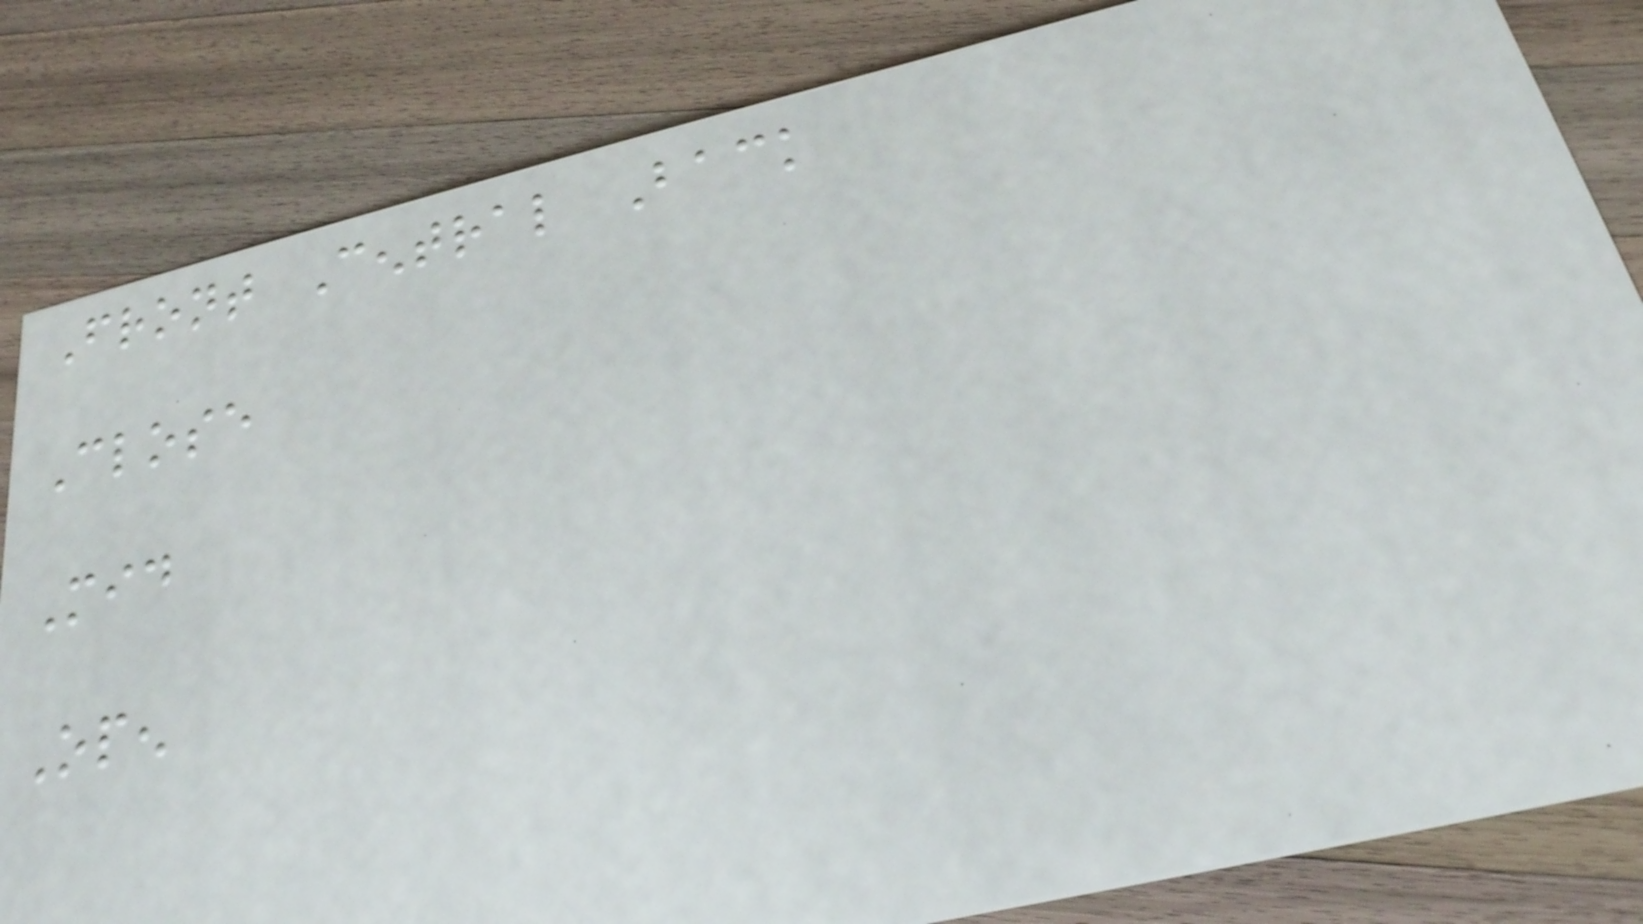Front Central Back
Close
Mid
Open
